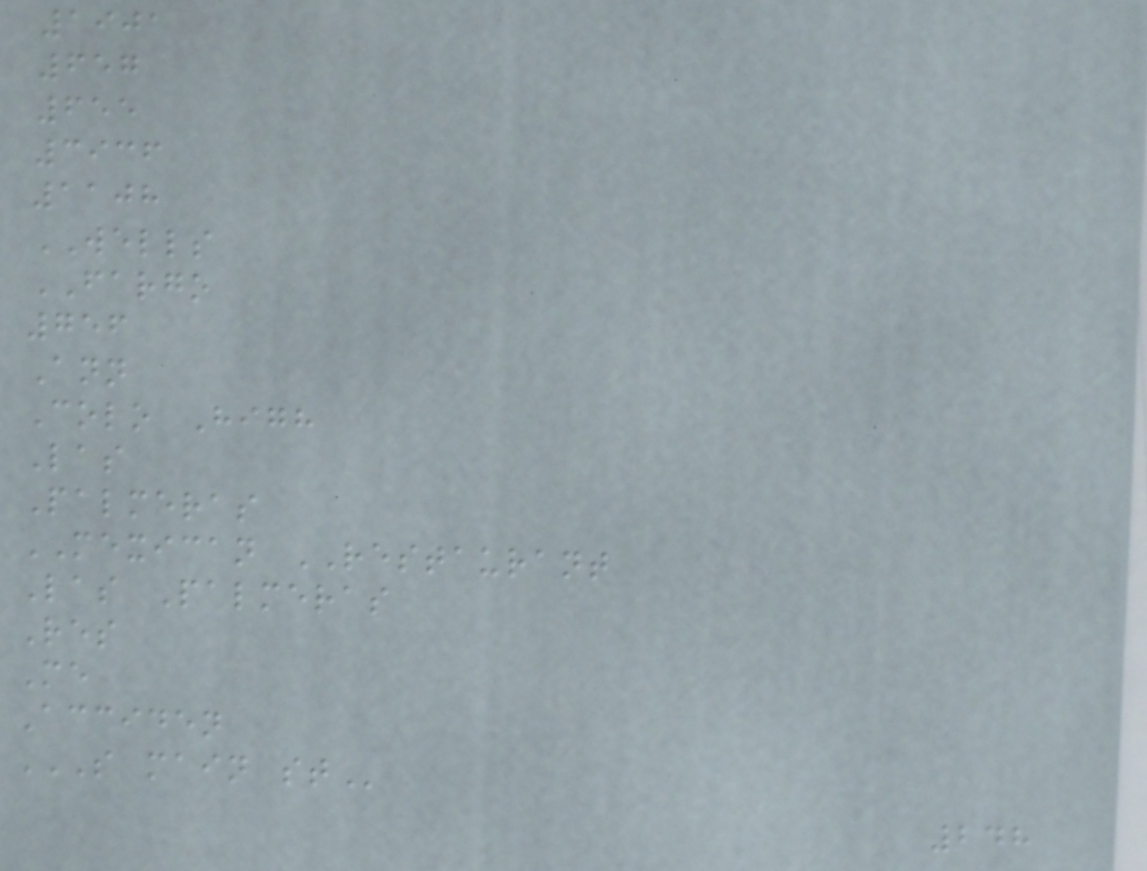1901
657
655
3936
1108
WELLS
FARGO
756
Ann
Colo High
Las
Palmeras
MEXICAN RESTAURANT
Las Palmeras
Res
Me
Acciden
S MAIN ST
248
